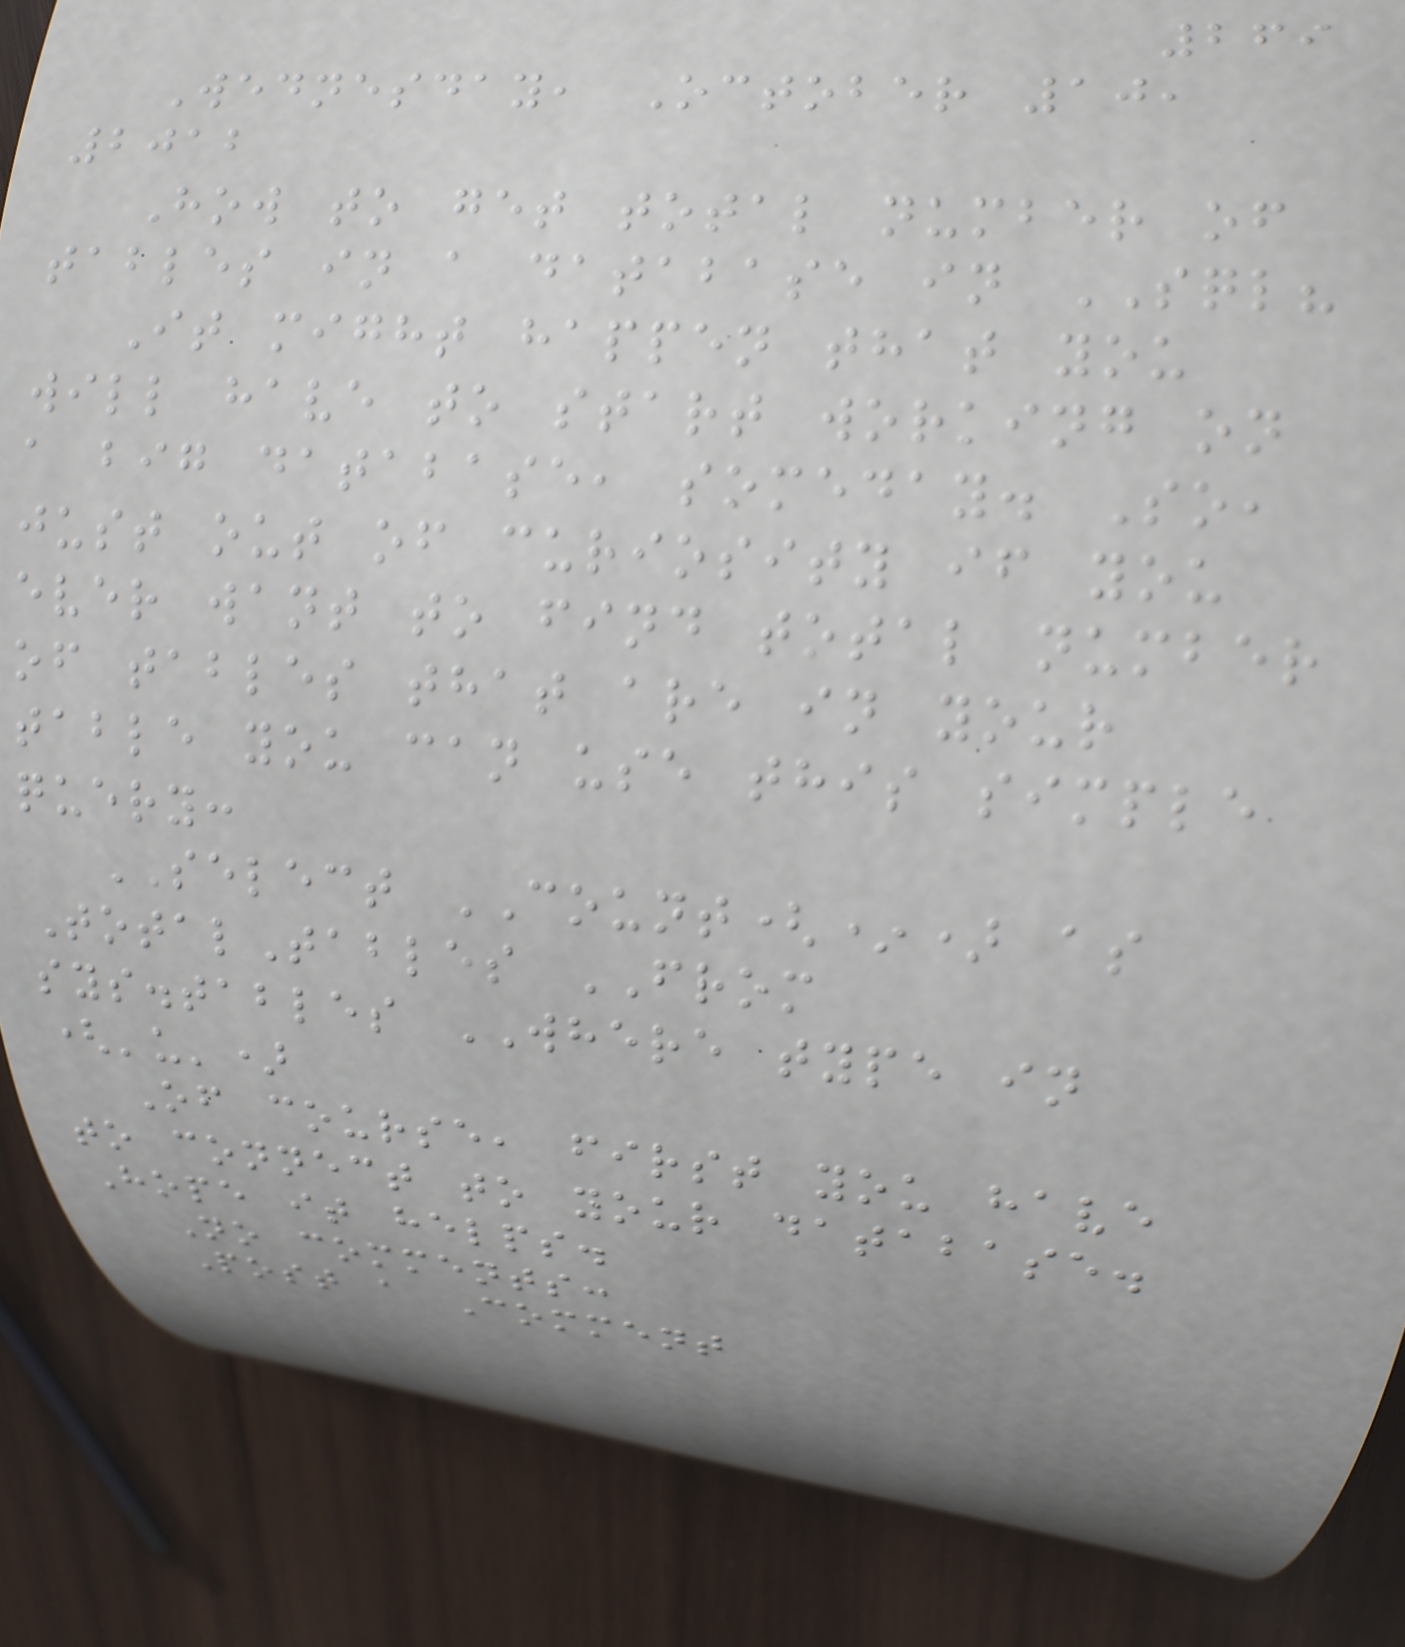269
Wednesday, October 10,
2012
How to get total number of
tables in a database in SQL?
It might happen that you
will have to start working on
a big database, someday. So,
just out of curiosity if you
ever want to find total number
of tables that are in your
table you can use this simple
query:
SELECT COUNT(*) as
TotalTables FROM
sys.tables WHERE type in
('u')
Of course, first you have
to connect to your database.
Hope it helps.
No comments:
Post a Comment
